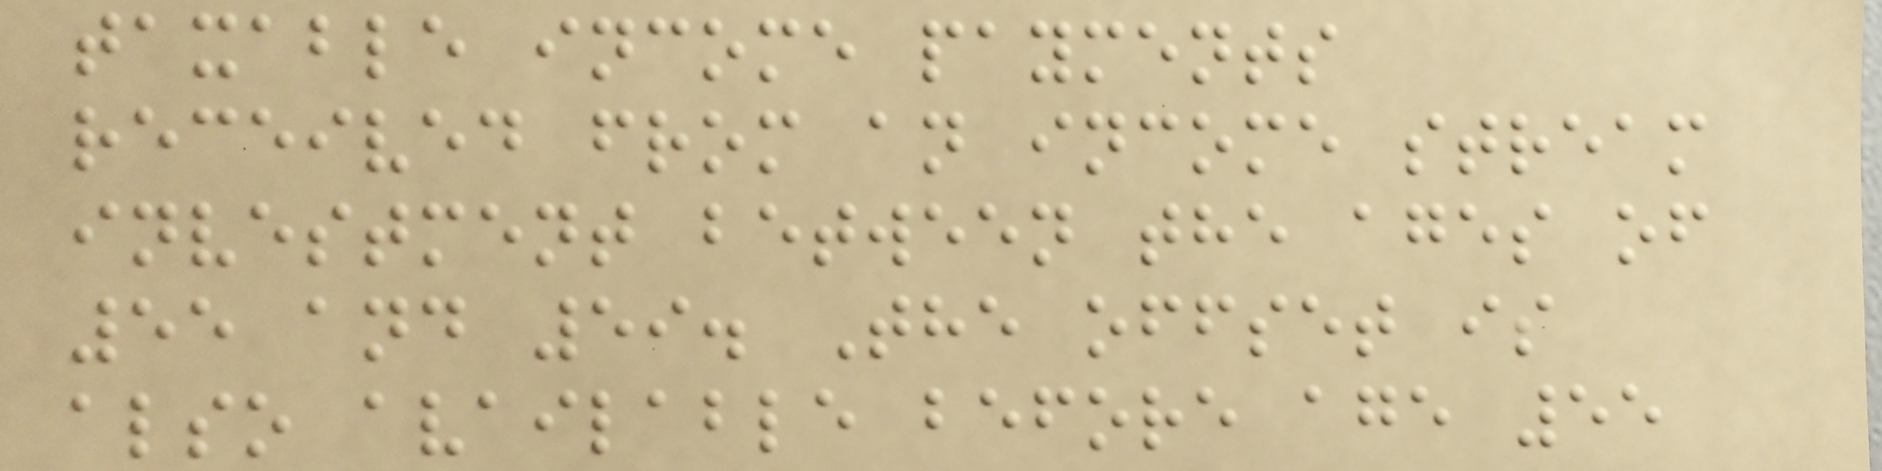taxable income payments
received from an income stream
investment between the ages of
55 and 59. The offset is
also available before age 55
